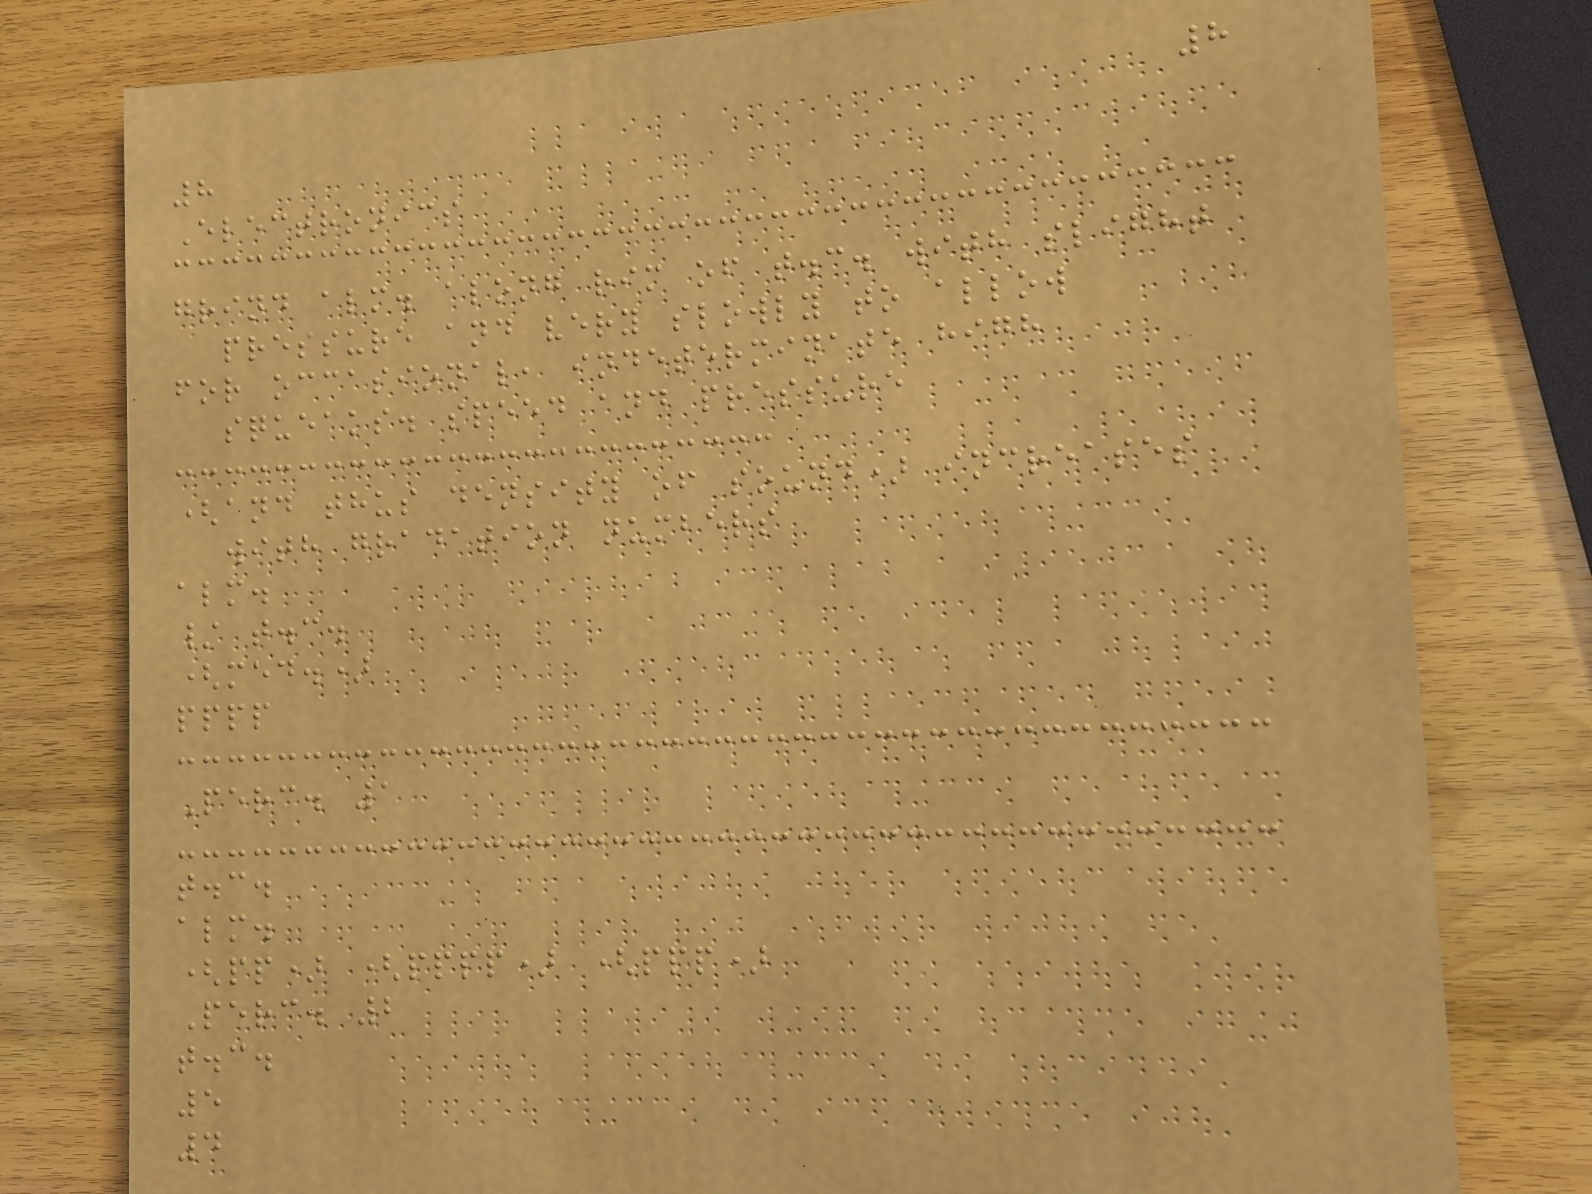8
8
Electronics
grind alm. along rim of t.c. with slight
pressure and very slowly to allow
for occasional, indeterminate high
squeaks. speed and pressure
(and thus density of sound) increases
with gradation numbers
alm.
/ t.c.
(med.)
pppp
Perc. 1
t.c.
alm.
(pp) (pppp) (ppp)
Perc. 2
t.c.
5
4
